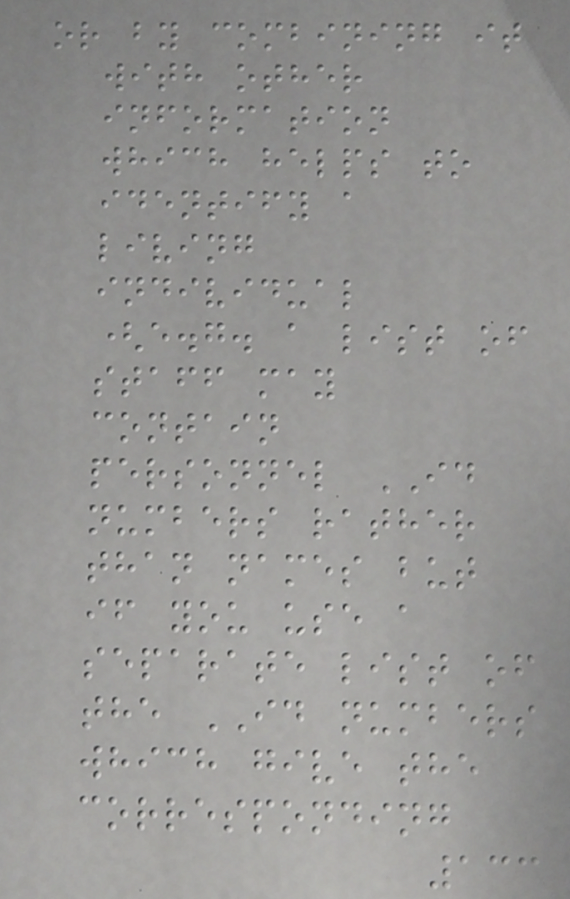or by combining it
with other
information
which helps to
identify a
living
individual
(e.g. a list of
staff may
contain
personnel ID
numbers rather
than names but
if you use a
separate list of
the ID numbers
which give the
corresponding
133
